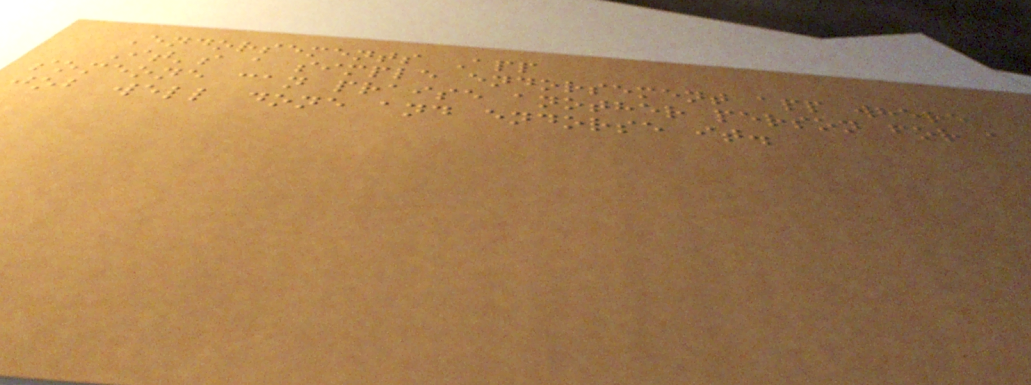Endorsements App
It's a simple endorsement app where
someone can praise another person for a
job well done and endorse it.
